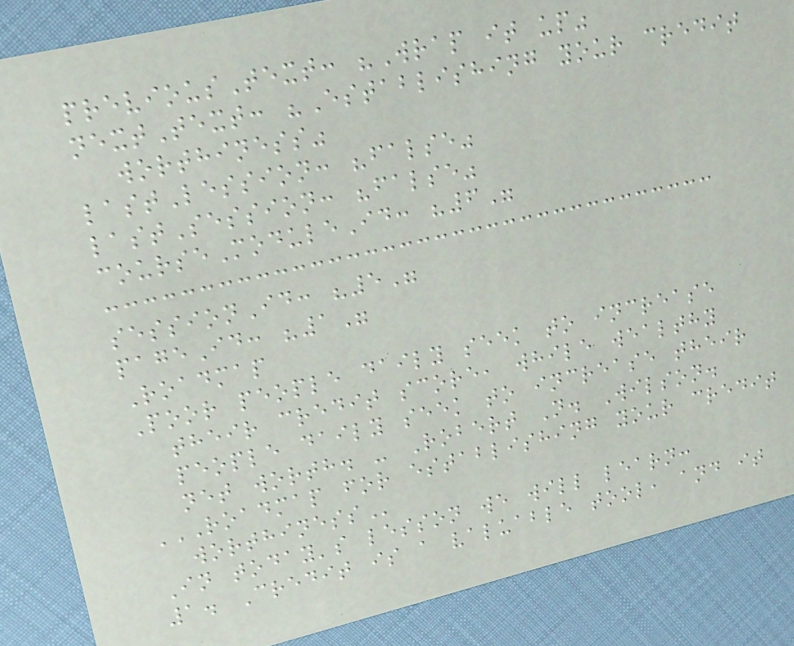previousText: "Wrap it up"
nextText: "Establishing your credit
worthiness"
lastLession: "false"
lastSession: "false"
courseModuleId: "6"
sessionId: "5"
pageId: "1"
Roadmap
Poor people daily seek to increase
their credit score, while wealthy
people daily seek to increase their
net worth. - Robert N. Wilson.
ROADMAP FOR ESTABLISHING YOUR CREDIT
WORTHINESS
In today's lesson we will learn:
1. Credit is a valuable tool, and it
